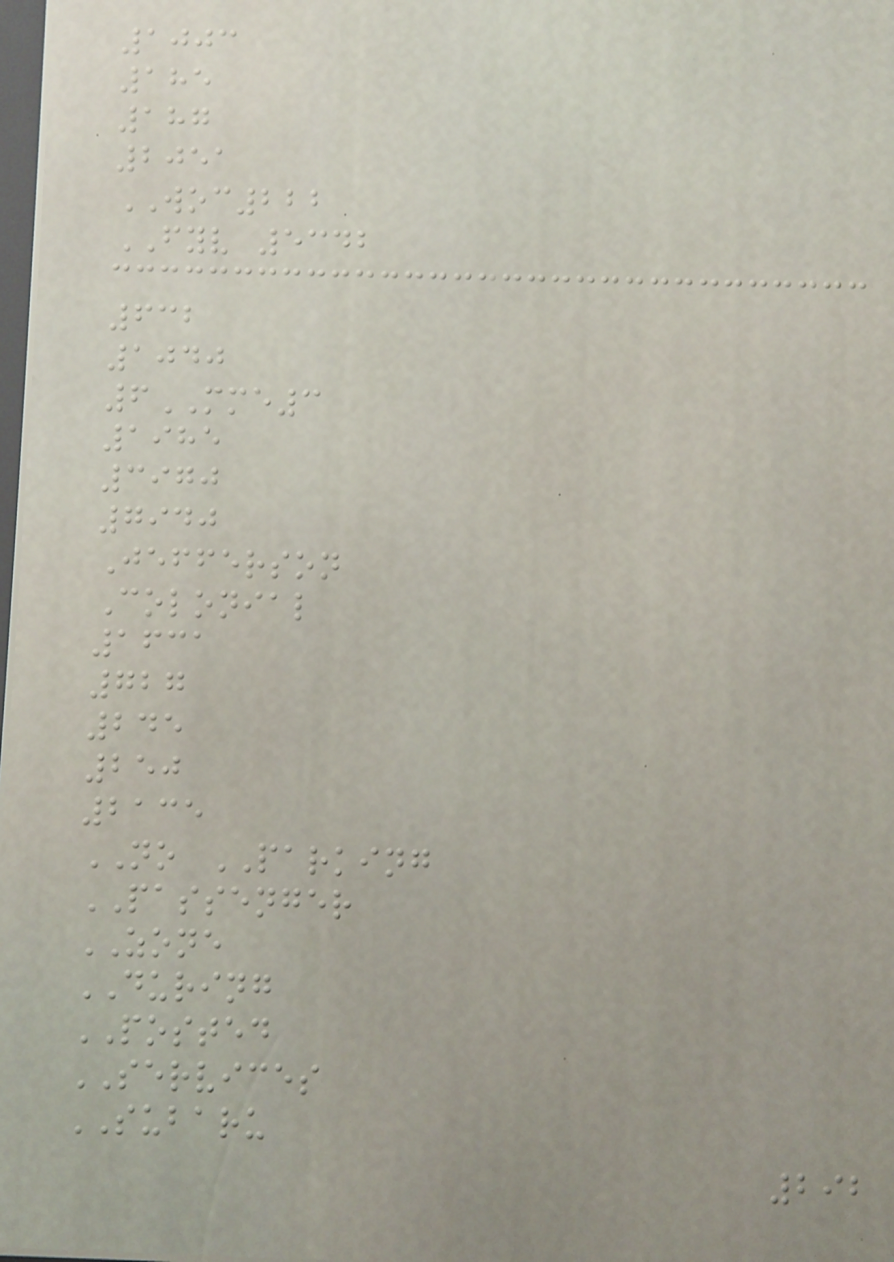1003
185
187
2051
WOC222
FYV 5342
632
1040
6MME3
1985
3970
7940
Jefferson
Colonial
1631
727
245
250
2135
NO PARKING
PASSENGER
ZONE
DURING
POSTED
SERVICES
SUBARU
292
